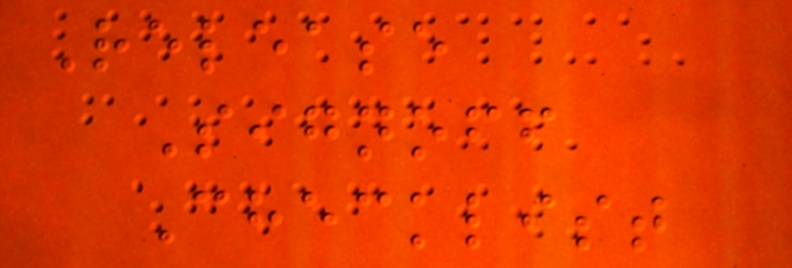Release
Signoff
Checklist
